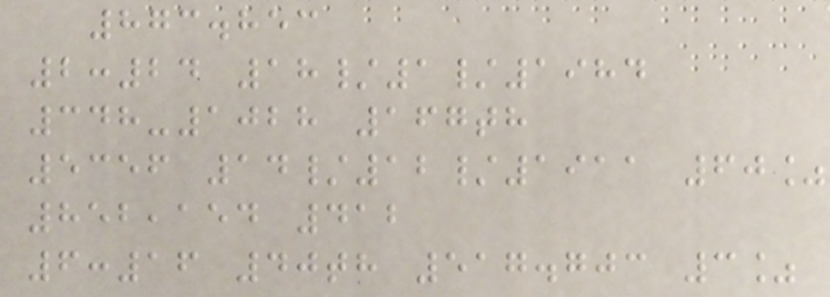873.853
2:24 18/1/1984
348-1028 167th
5356 14/12/1911 60%
852,154 412
6:16 40th 517.703 3%
